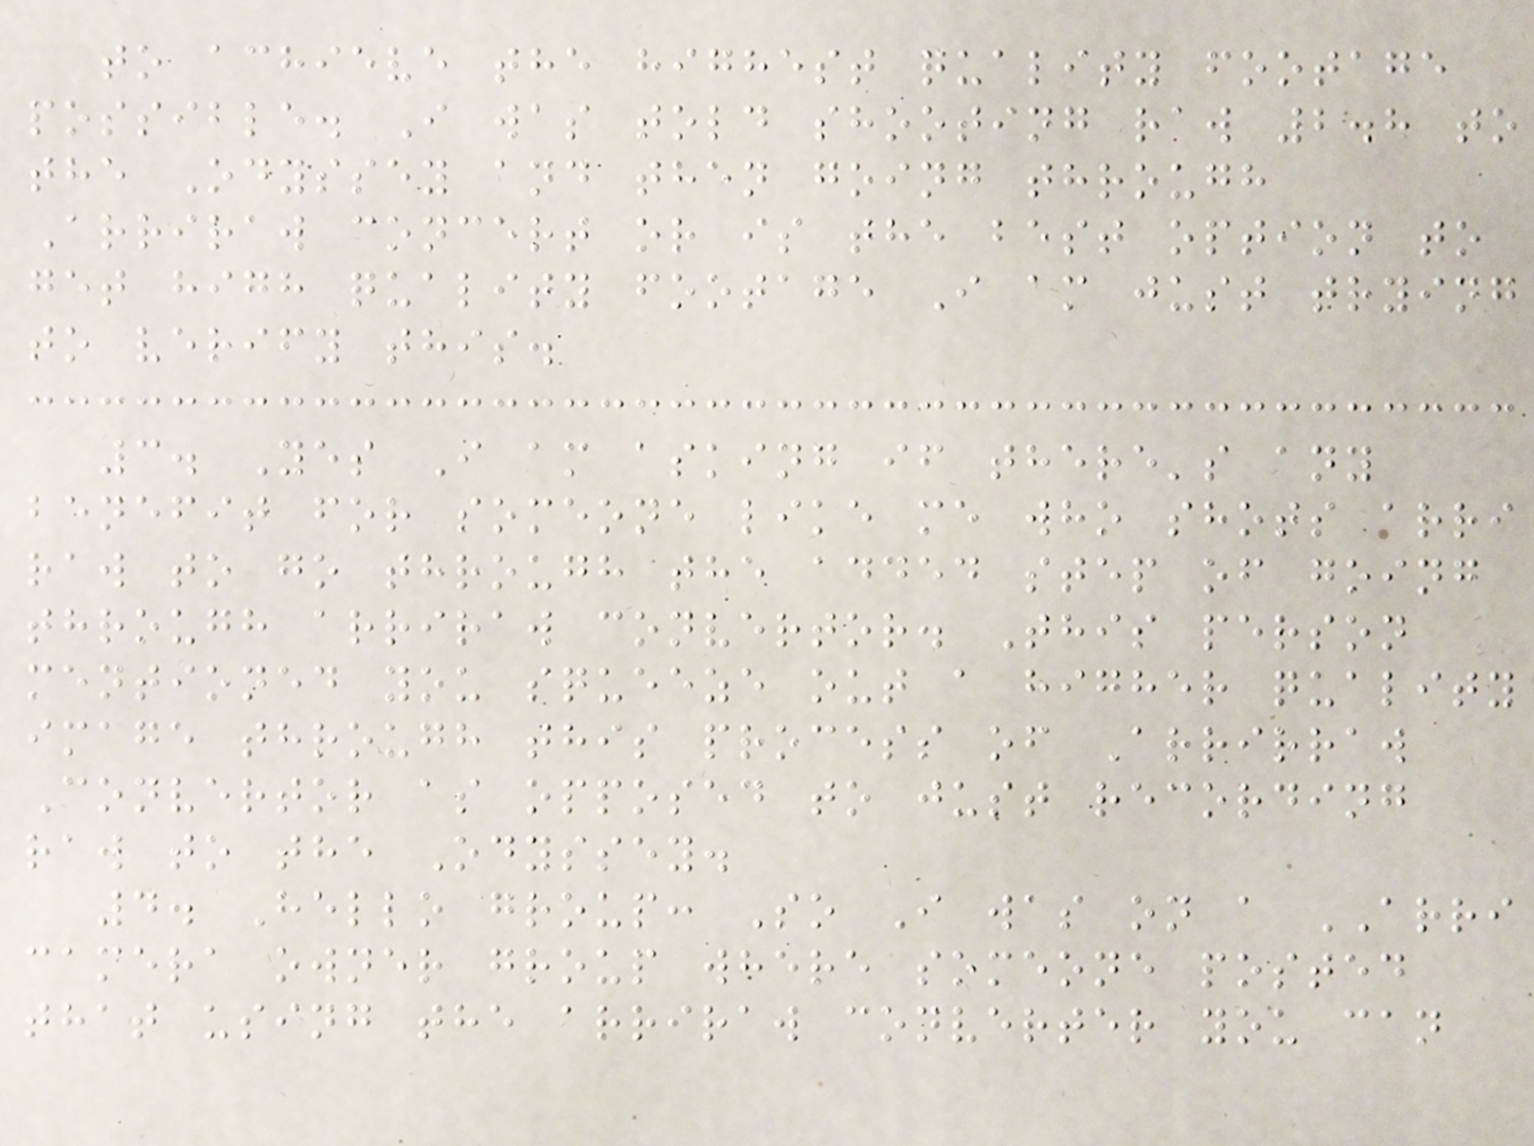to achieve the highest quality footage
possible. I was told shooting raw 2.8 to
the Odyssey and then going through
Arriraw concert or is the best option to
get high quality footage I am just trying
to verify this.
3. Yes I am asking if there's any
benefit for someone like me who shots arri
raw to go through the added step of going
through arriraw convertor. This person
mentioned you squeeze out a higher quality
image through this process of Arrirraw
Convertor as opposed to just recording
raw to the Odyssey.
4. Hello group: So I was on a ARRI
camera owner group where someone posted
that using the arriraw converter you can
